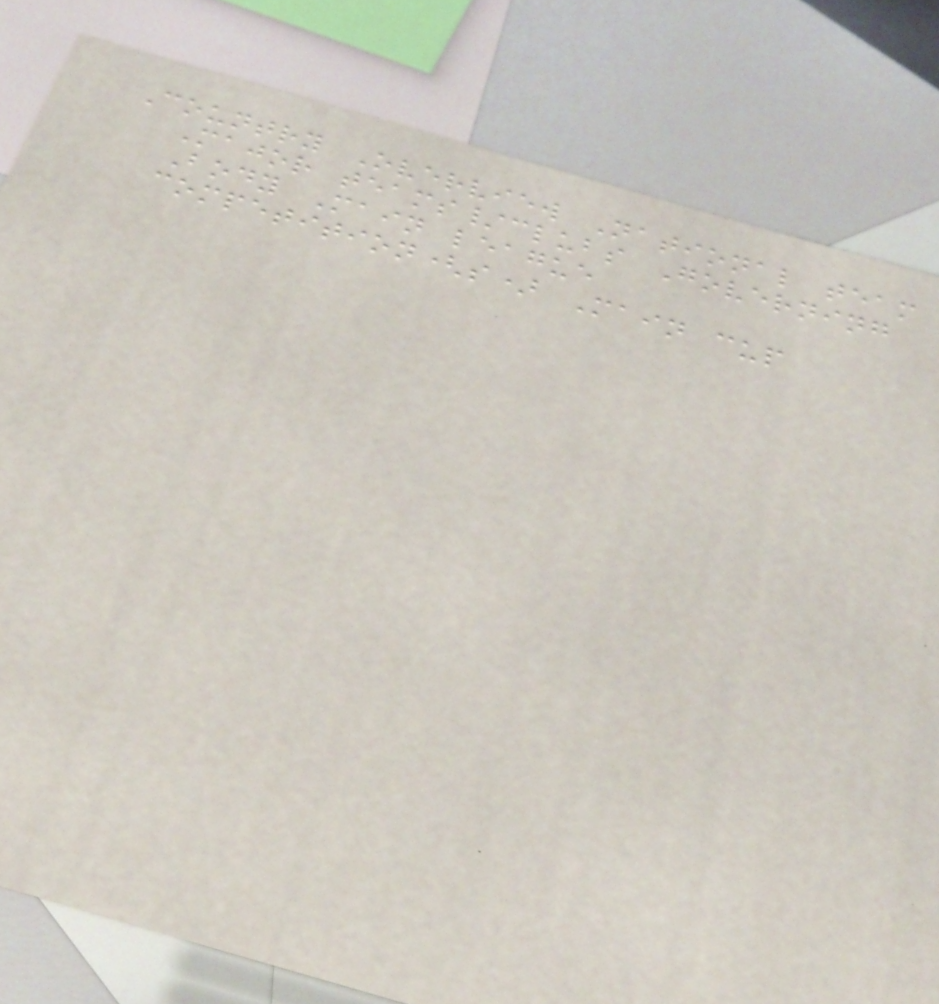Country Overview National team
Major teams/clubs Governing
Body Main league
competition(s) Main cup
